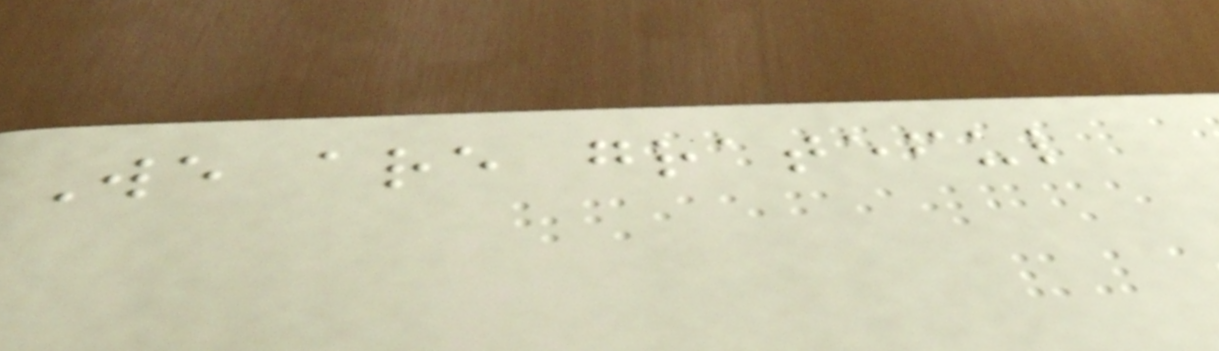We are grateful
